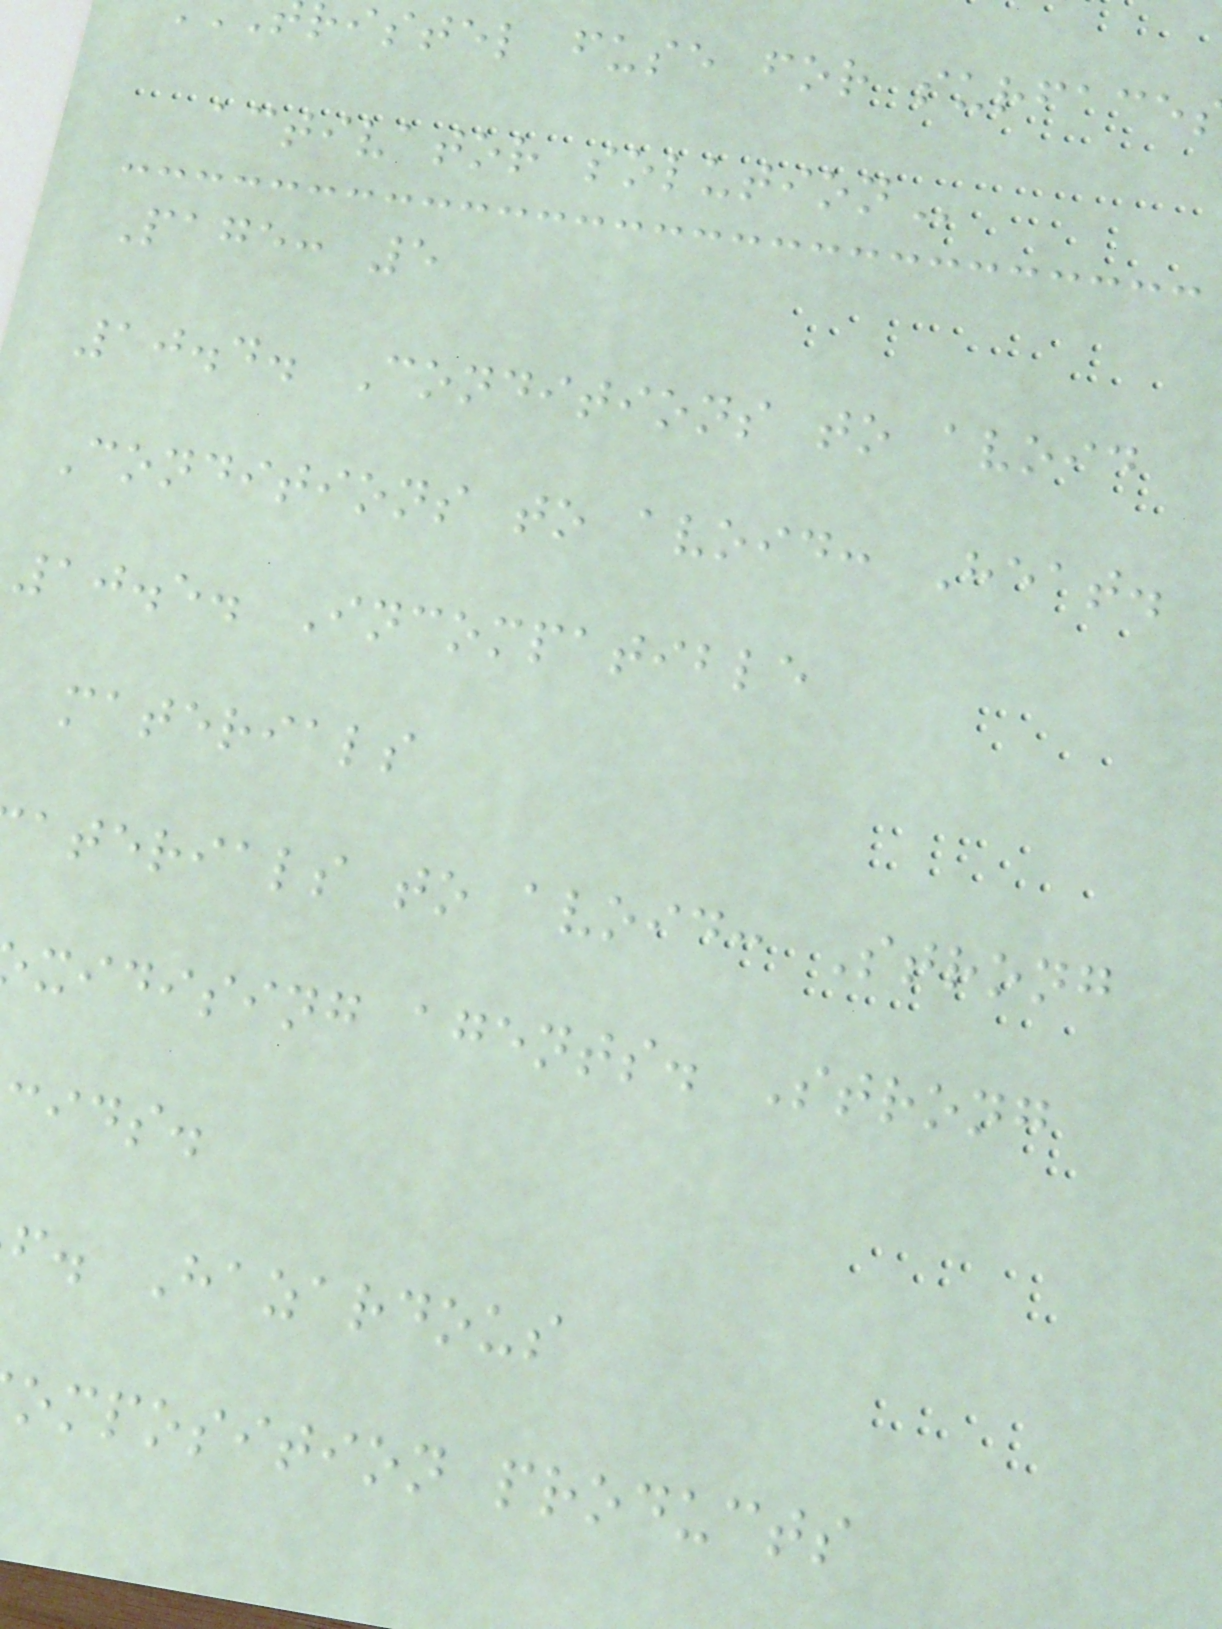istel fuse for
activator
Page: 5
10.4. Conditions to avoid
Conditions to avoid: Heat.
10.5. Incompatible
materials
aterials to avoid: Strong
xidising agents. Strong
ids.
f. Hazardous
omposition products
